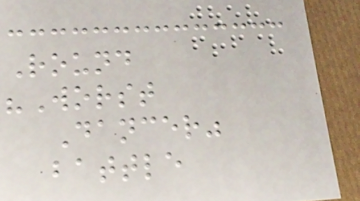Round
"Worst
Dancer"
battle
